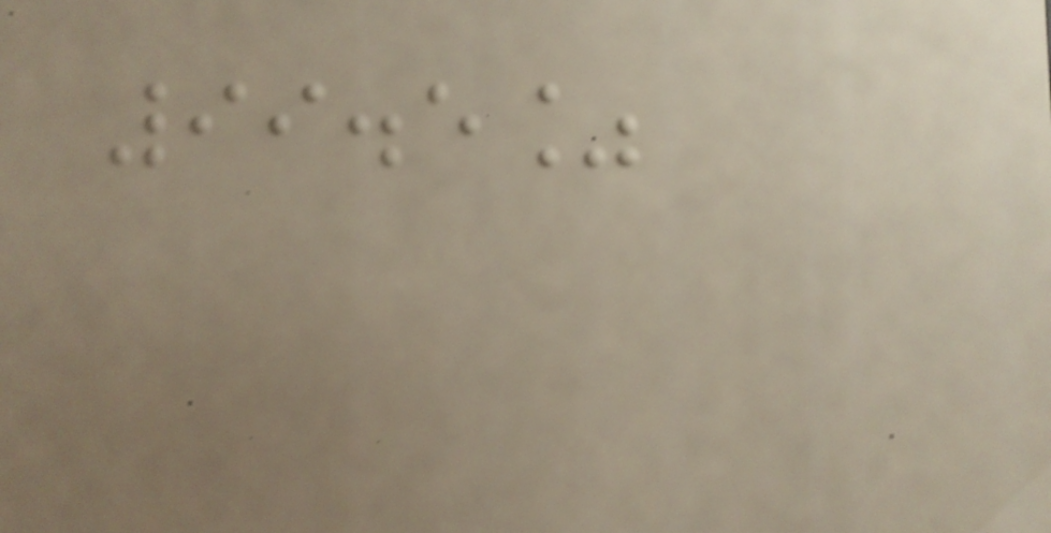99.5%
